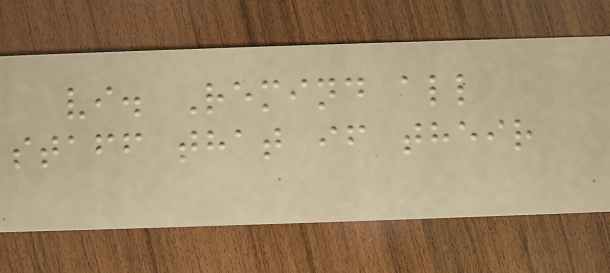vi. Remind all
staff that if their
